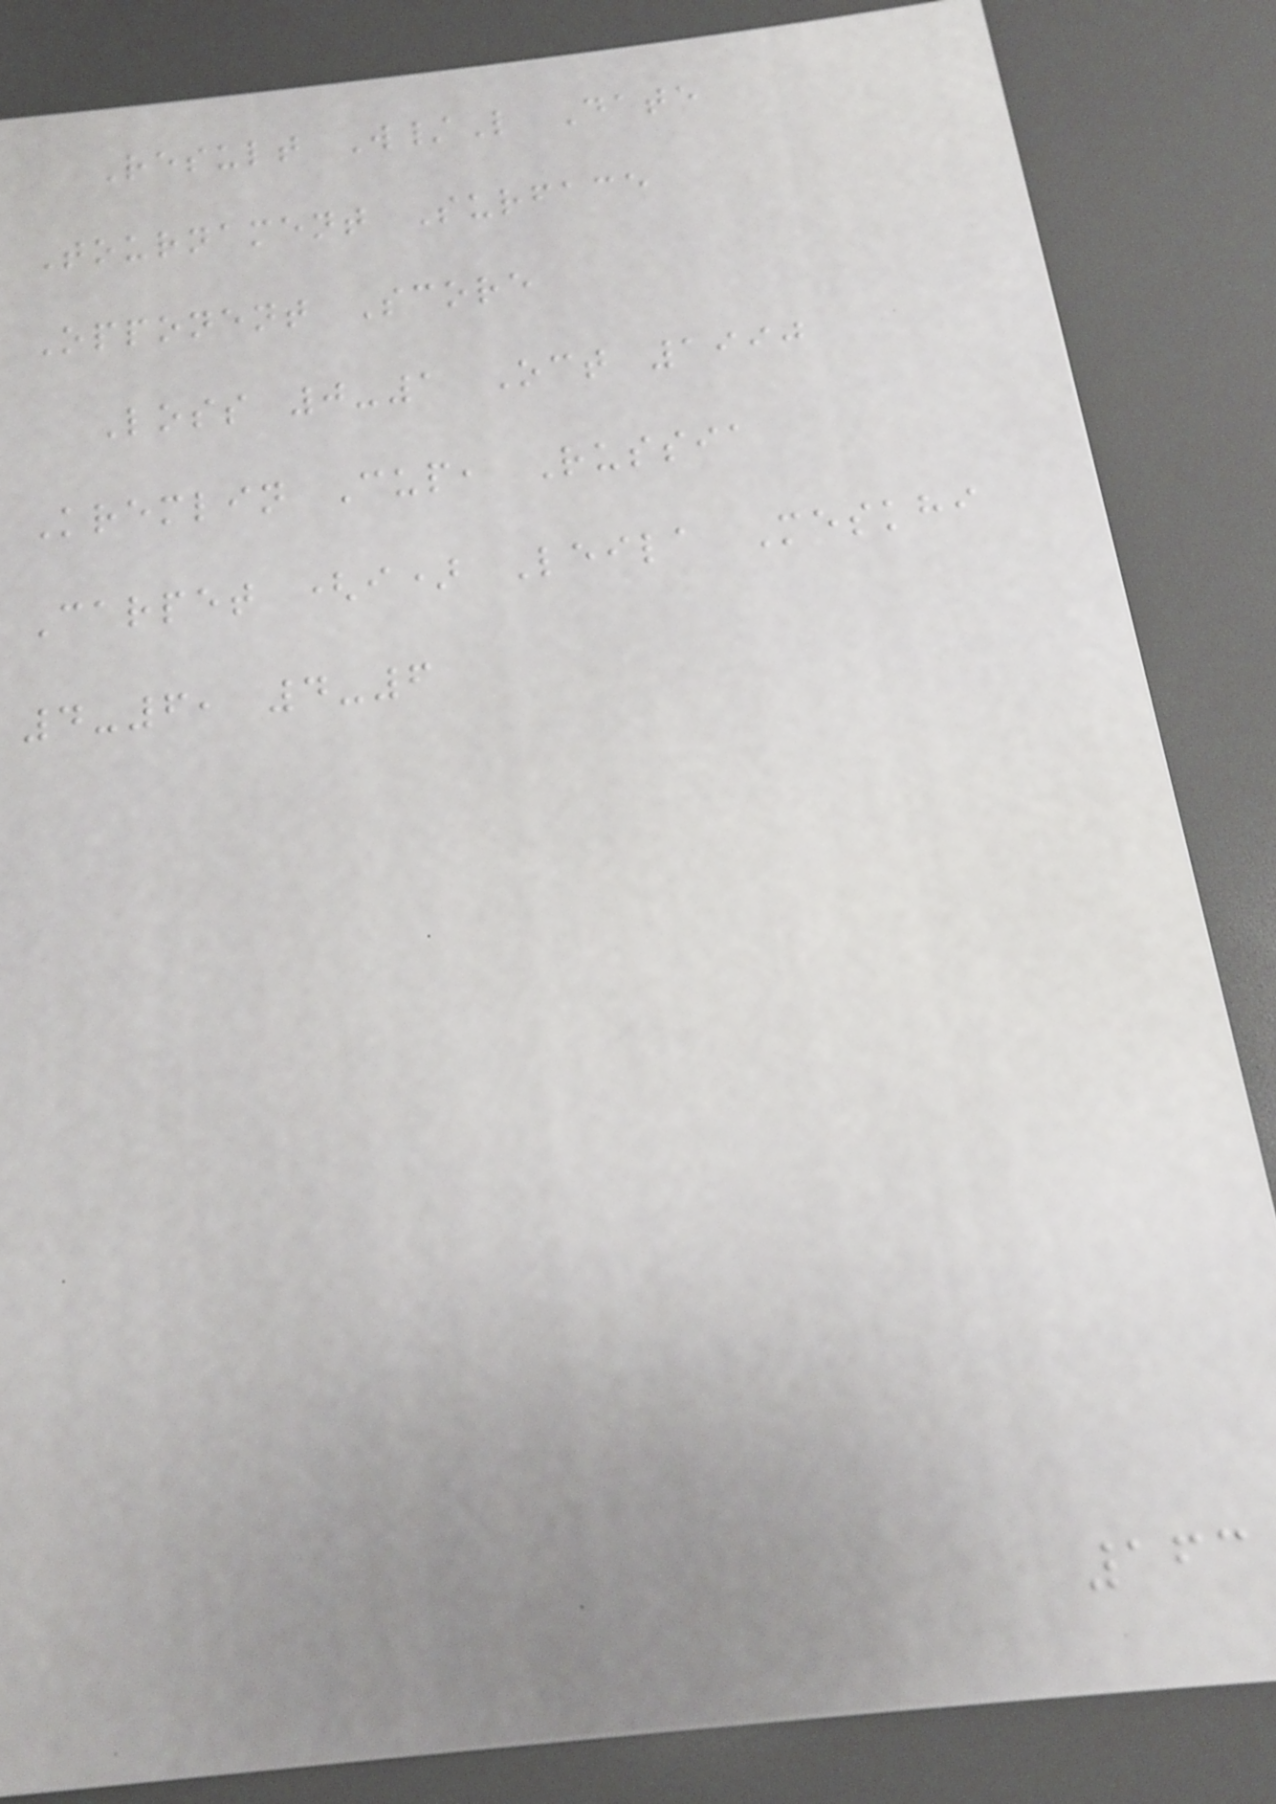Result W/L Date
Tournament Surface
Opponent Score
Loss 0-1 Oct 1990
Kremlin Cup, Russia
Carpet (i) Leila Meskhi
4-6, 4-6
163
